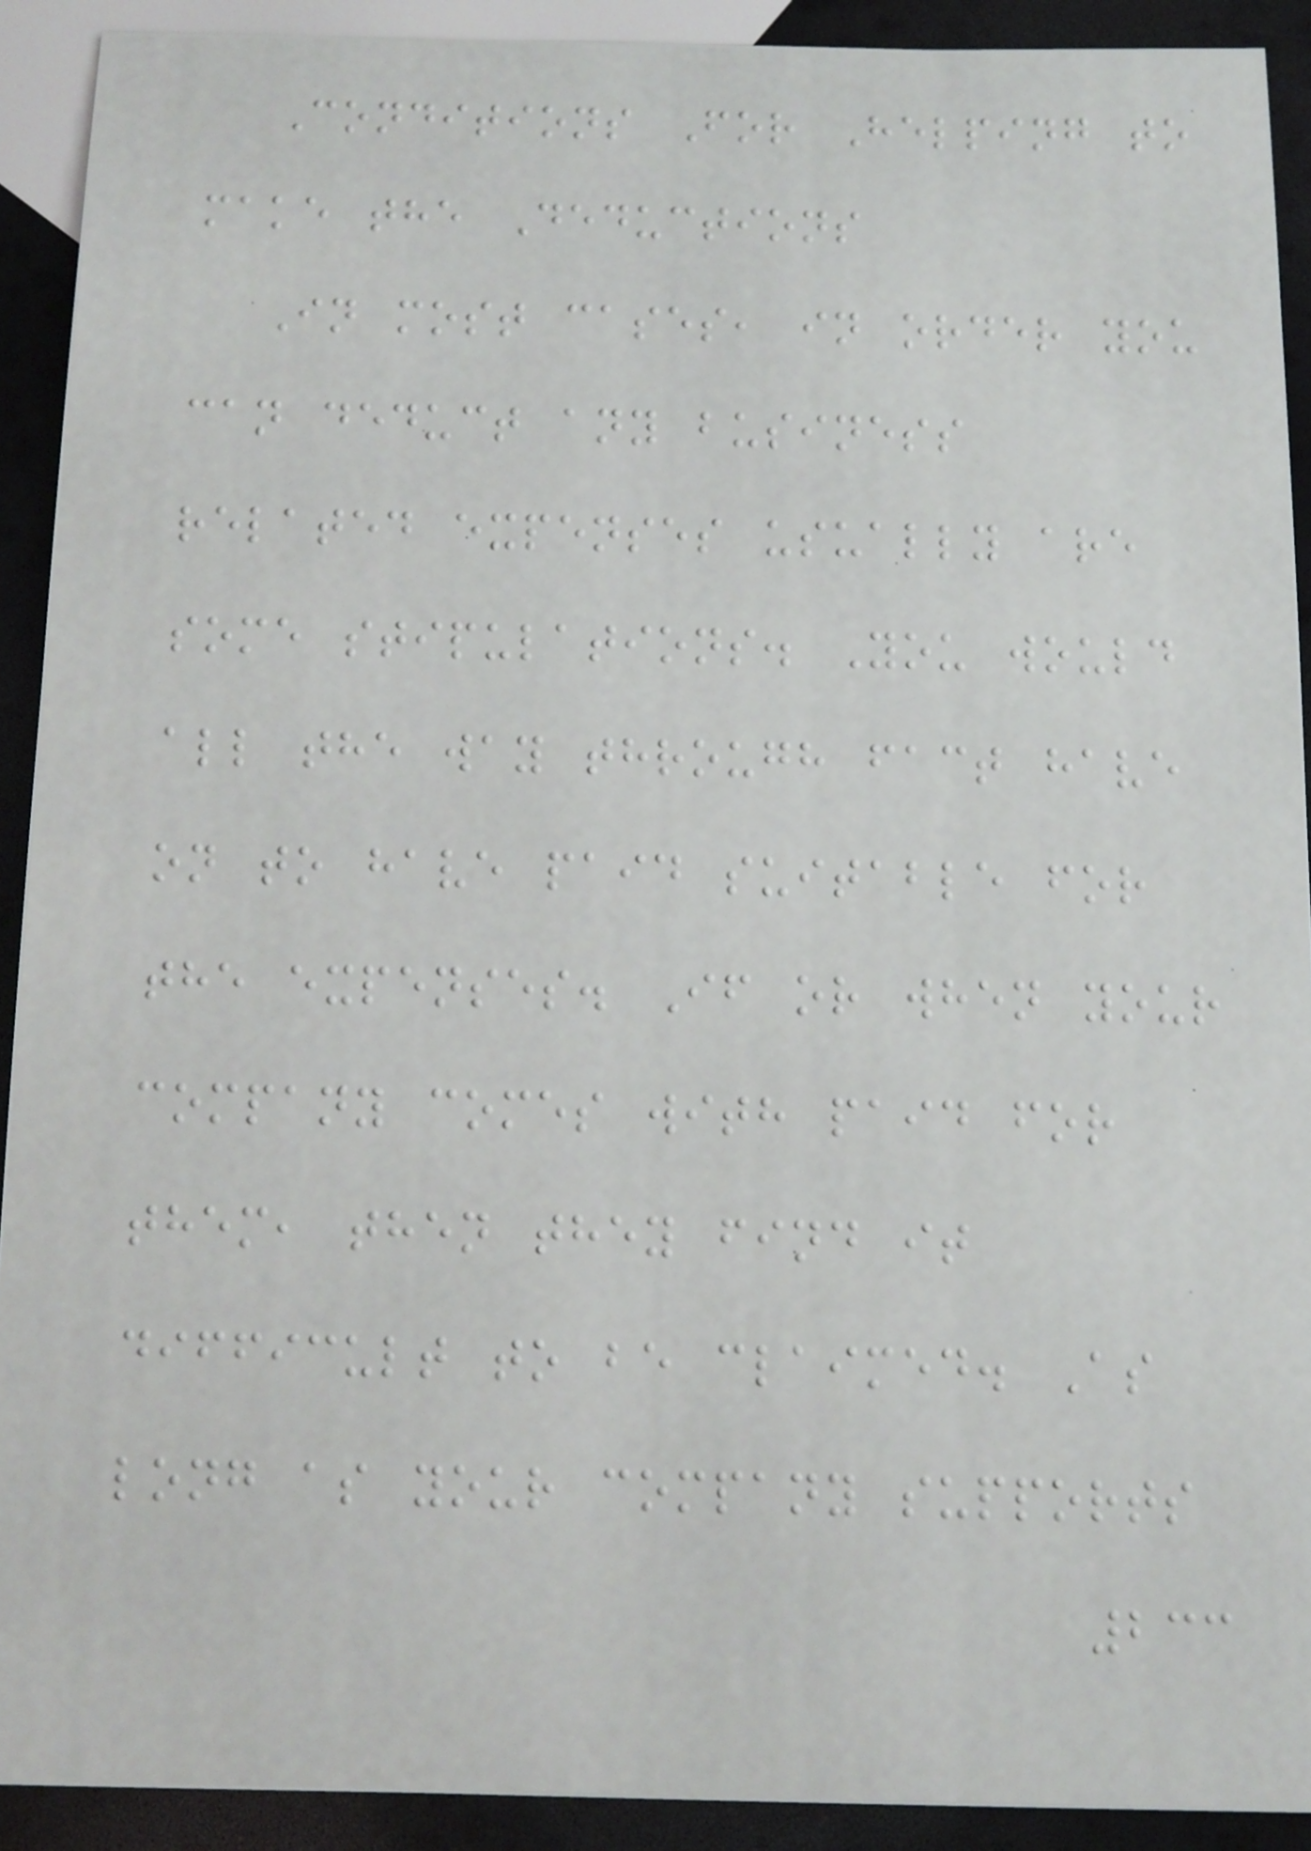Conditions For Helping to
make the Deductions
In most cases, in order you
can deduct any business
related expenses usually are
some stipulations. You would
all the way through fact have
on to have paid suitable for
the expenses. If or when your
company comes with paid for
them, then they find it
difficult to be claimed. As
long as your company supports
233
